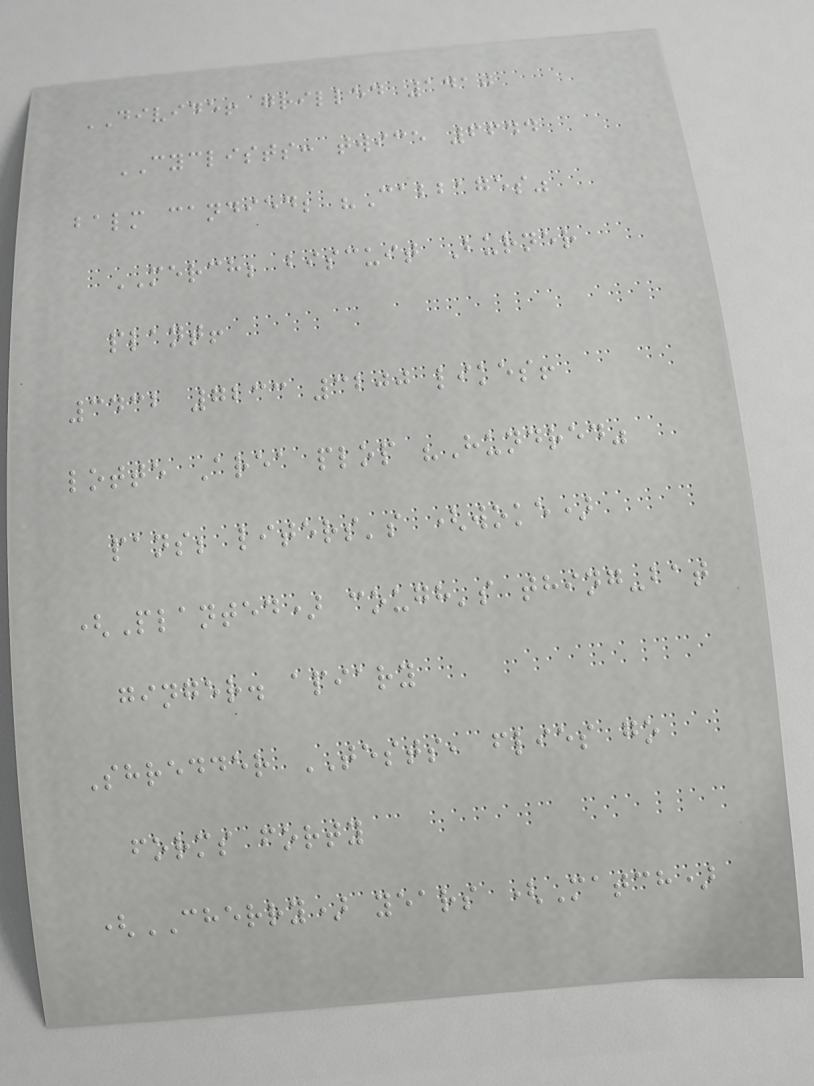DIVIDE! grilled 1410
CYCLISTS: twice 6644
balm candied; "Cabbages"
MERCH; biscuit Burner
plant!
3432 7233 3200 likes!
lotte Area plop "Hundred"
pans; liters's (woke)
(Planted) cough's thing-bat
ginger. apiary
Shredder TESTS, flies go
forms forty
(CHERRY) years (Match)
